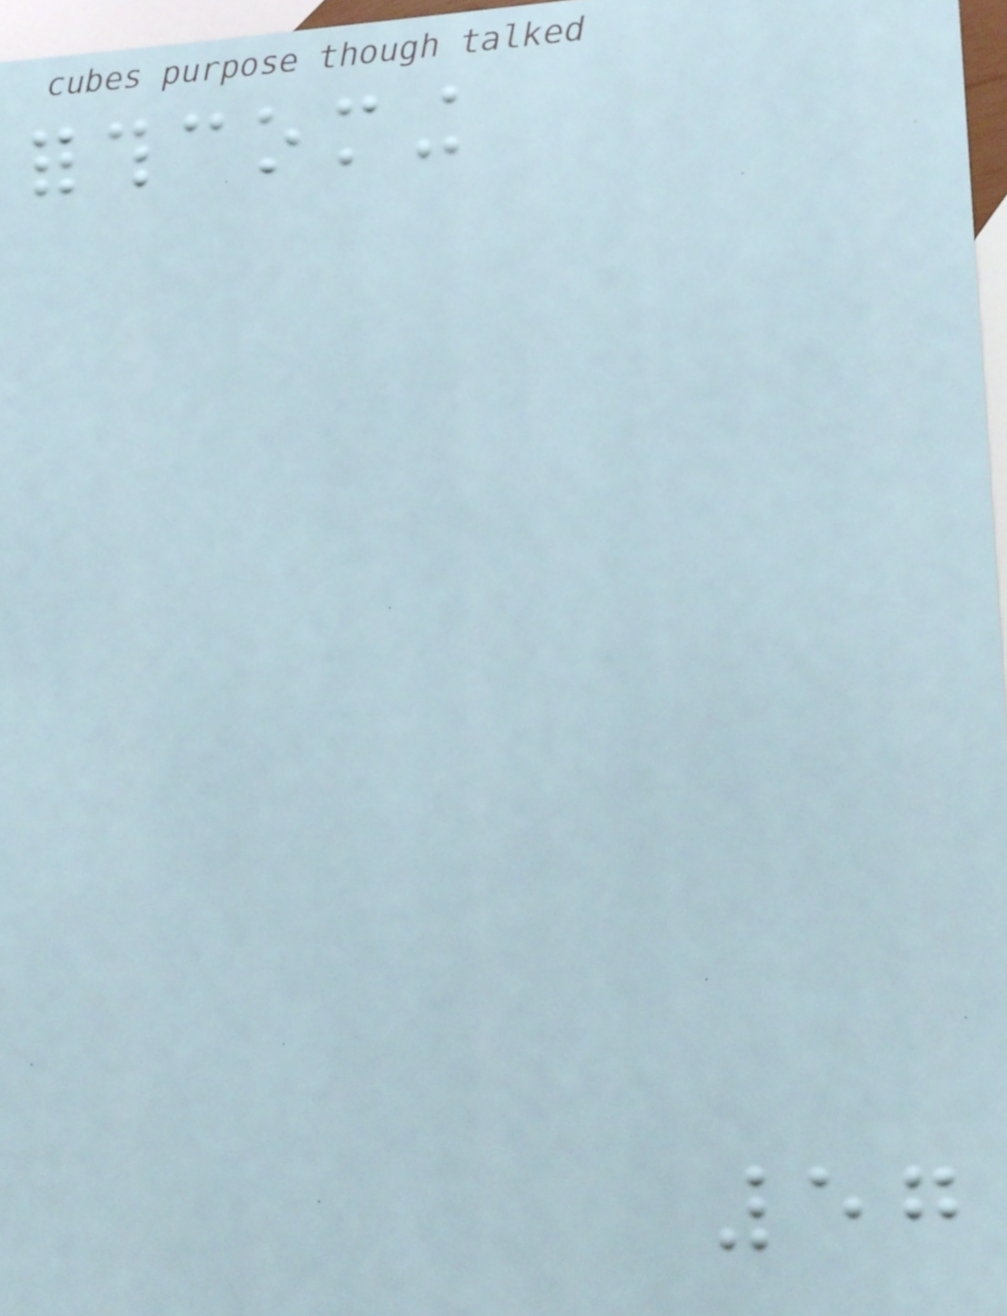forthcoming
57
